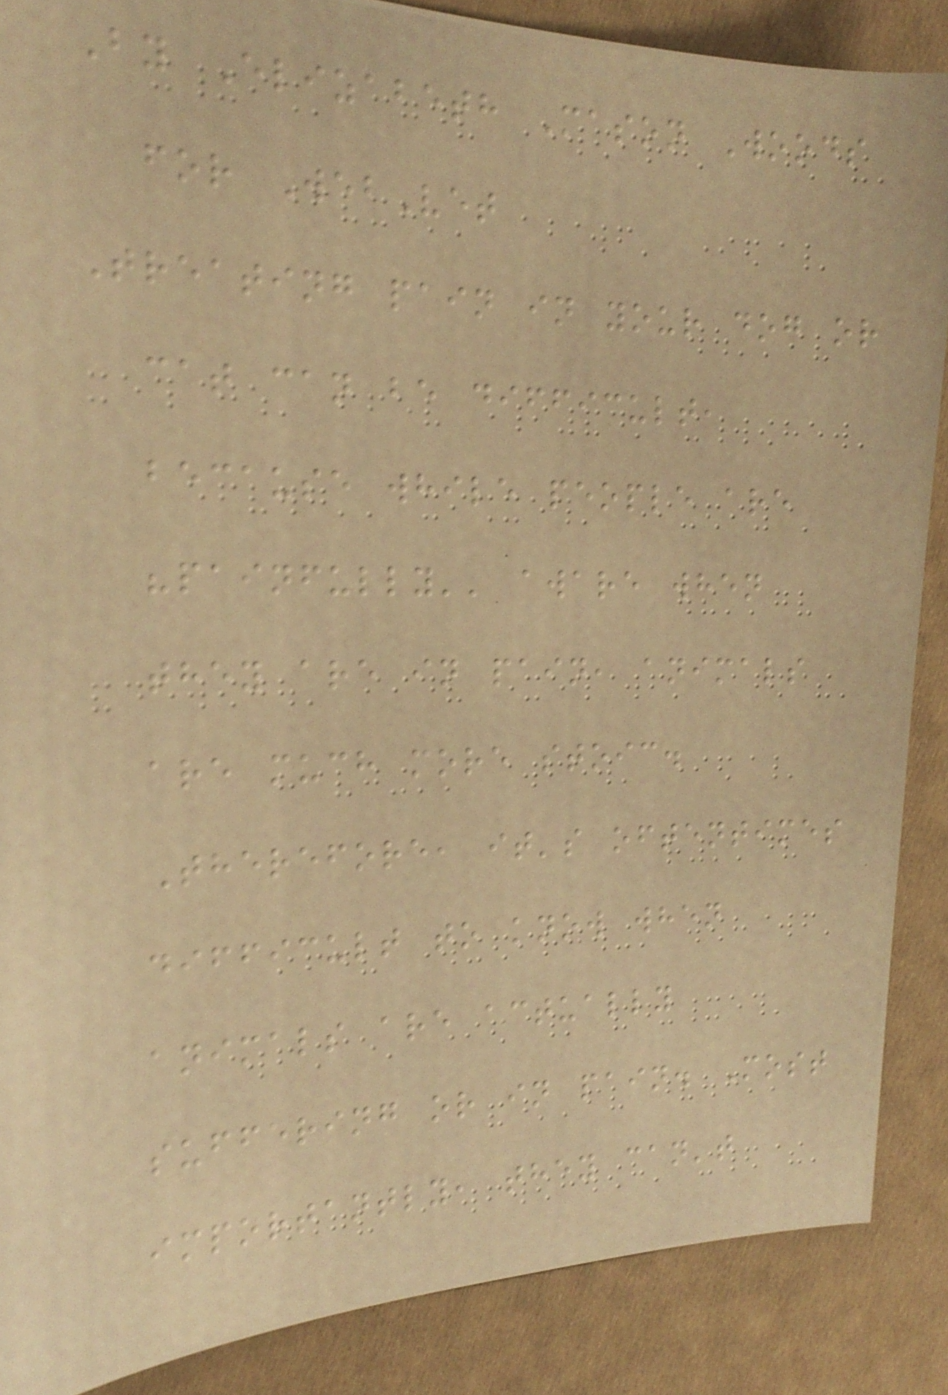By Elizabeth Mason Woods
for WebVet
Treating pain in your dog or
cat can be difficult,
because while people are
"painfully'' aware when
they are in pain, animals
are much more stoic.
Therefore, it's oftentimes
difficult to know when
animals are actually
suffering or in pain. Most
importantly, they can't
